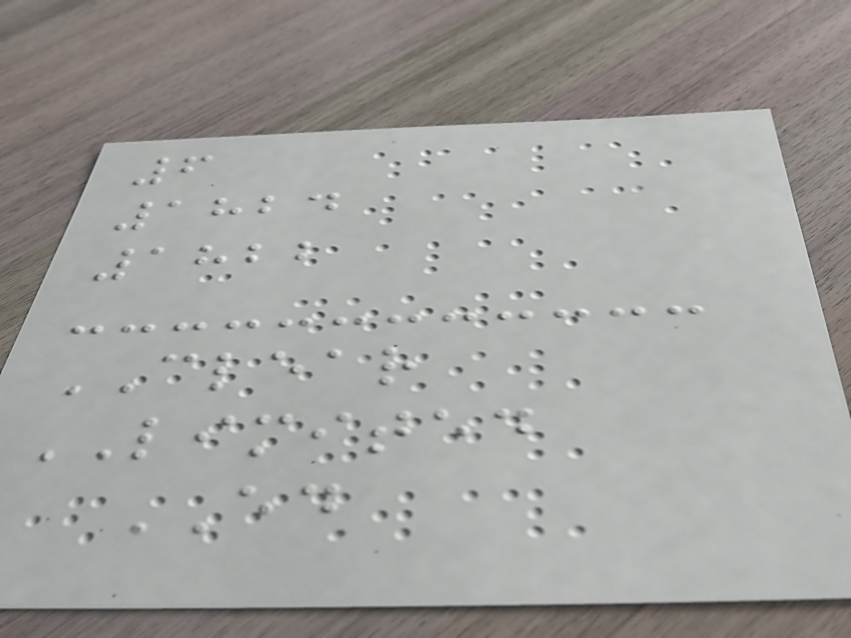6
1824
1822
CLEAR
LIMITED
ED
